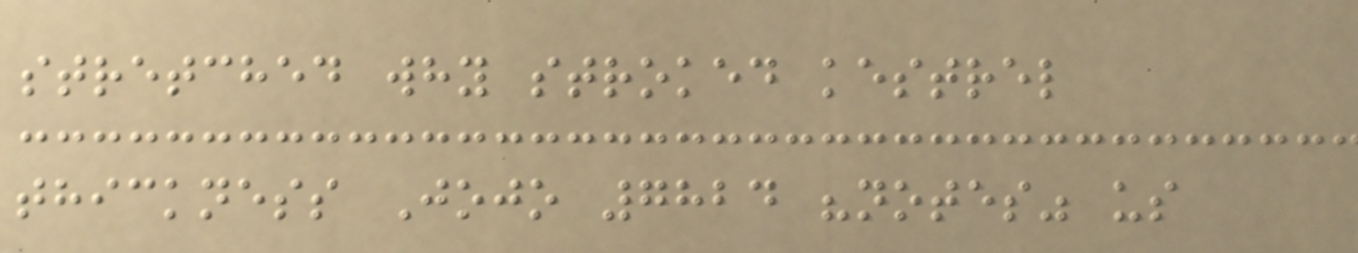stretched why stroked kestrel
thickness Jojo 7824 "notes" us
